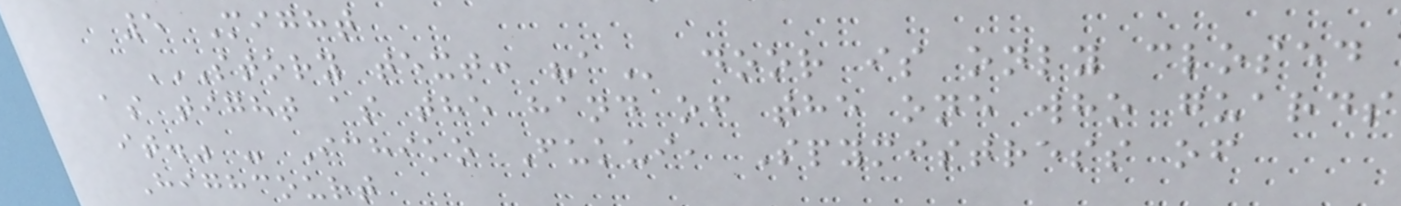5 Might
STORY TEXT: "A door is only closed
as tight as the hand of the one who guards
it." - Ichiko Fukui, Spymistress of
Highcourt
